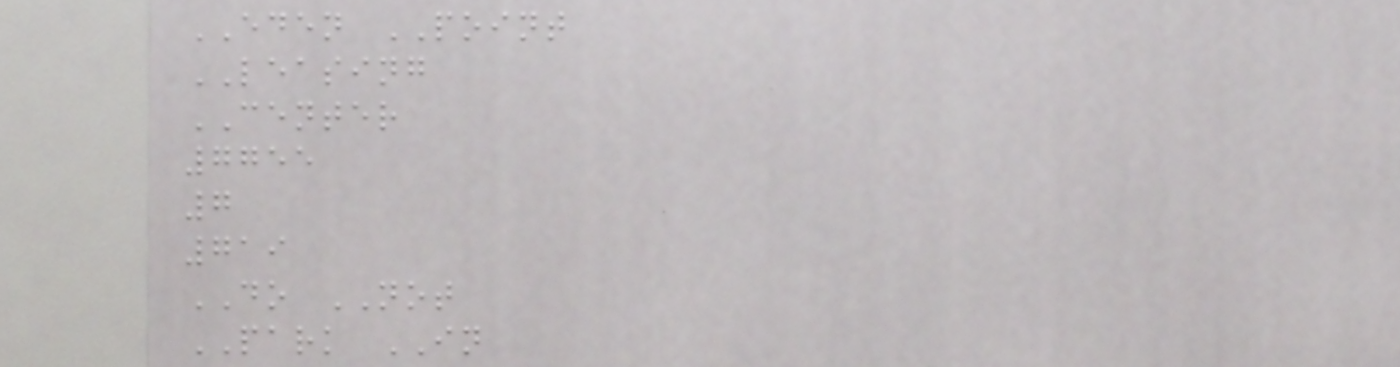EDEN POINT
LEASING
CENTER
7755
7
719
DO NOT
PARK IN
